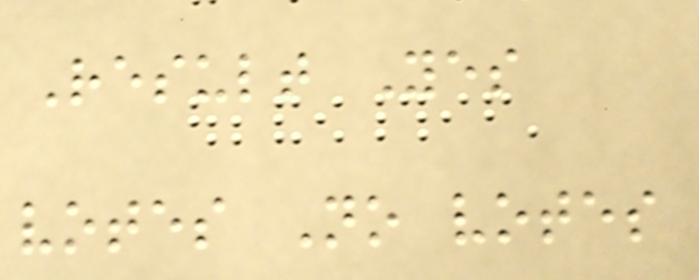Result Yes
votes No votes
